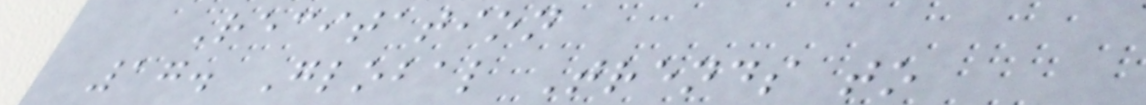Recitation
17. Global Trends to
